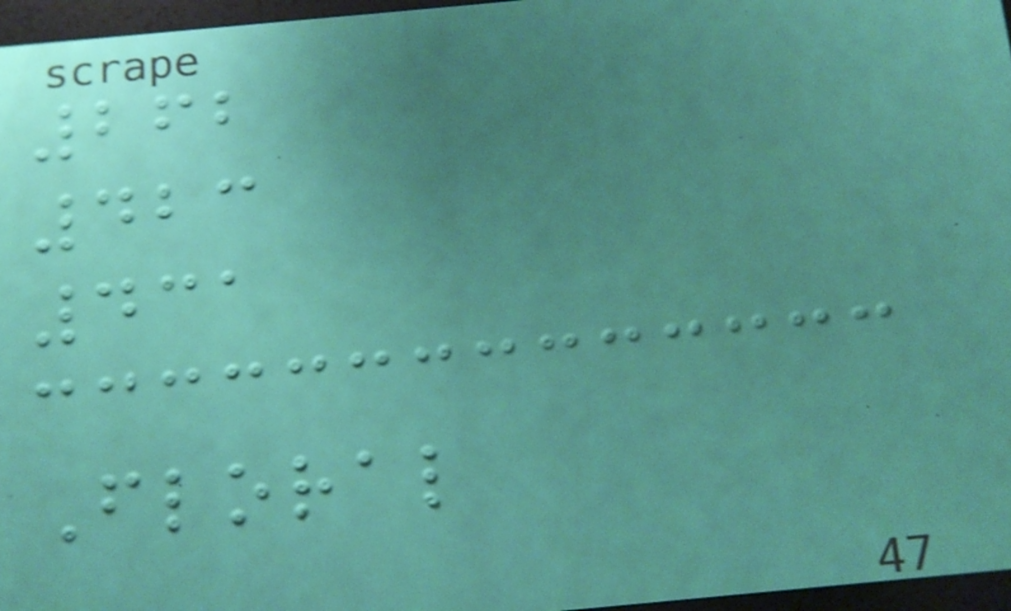262
423
431
Floral
